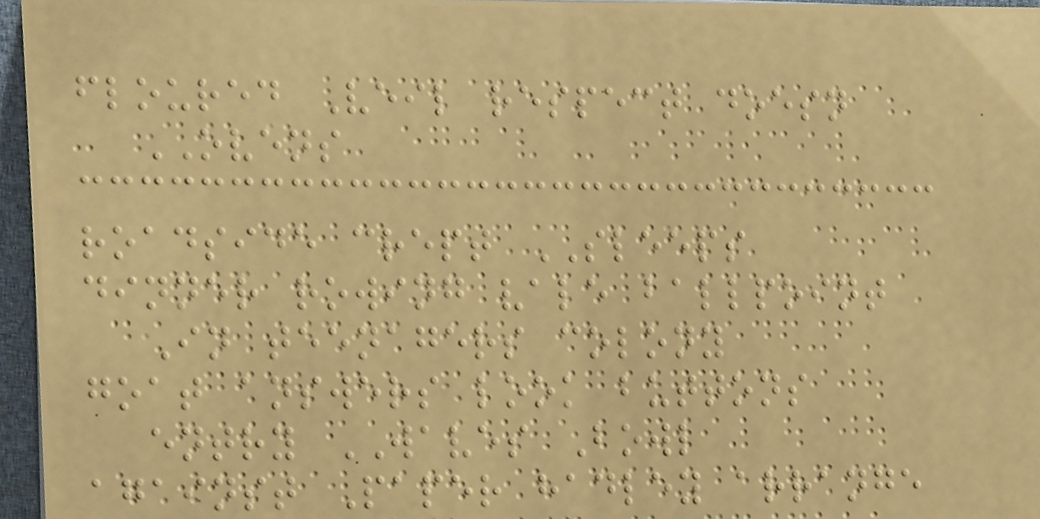floured Veil respect doesn
OVENS
roadside crept SLEEPS
dinner rowing vale ballpoint
In teenagers colony
goat answers look buttons
entry WAVES Bowl
against Paper hadley arrange
